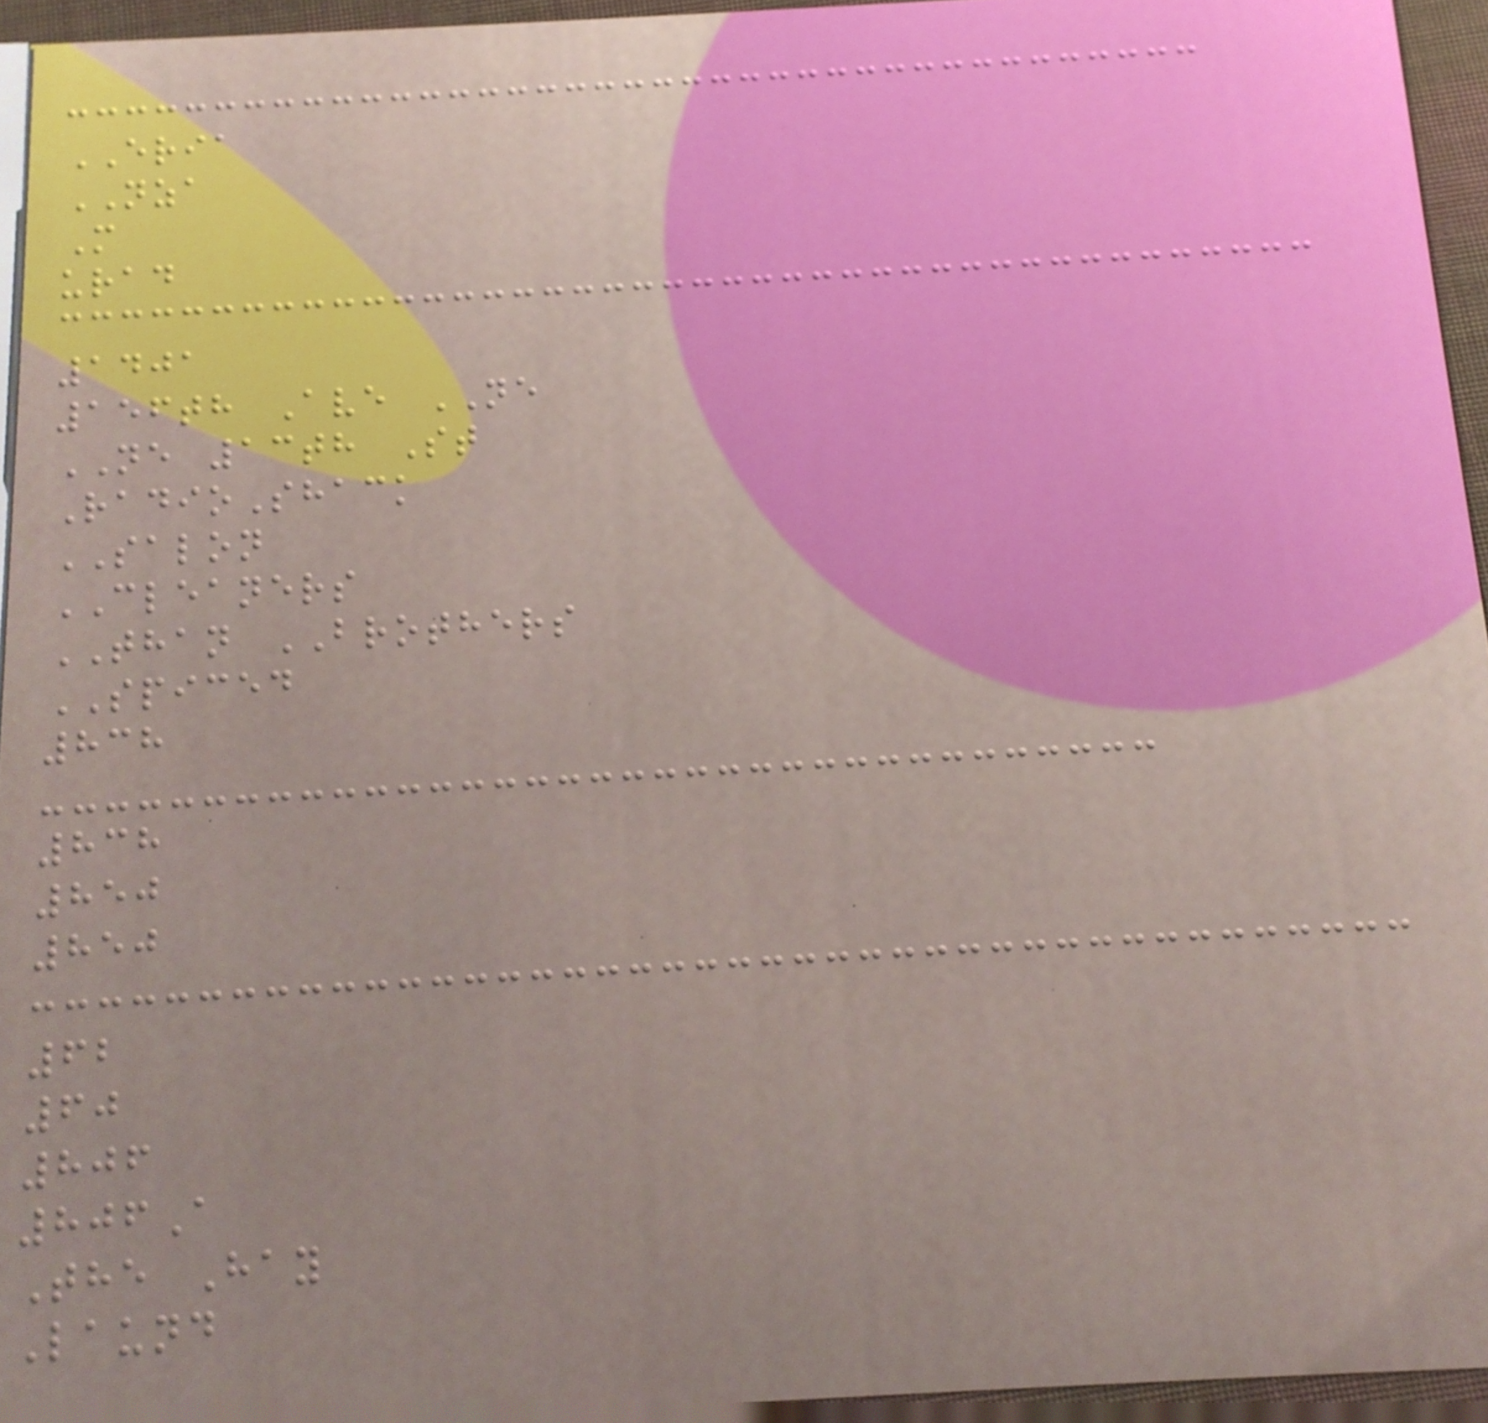ERIA
NZA
M
urad
1401
156th Ave NE
NE 13th St
RadioShack
SALON
CLEANERS
THAN BROTHERS
SPICED
838
838
850
850
62
60
806
806A
The Hay
Laund
